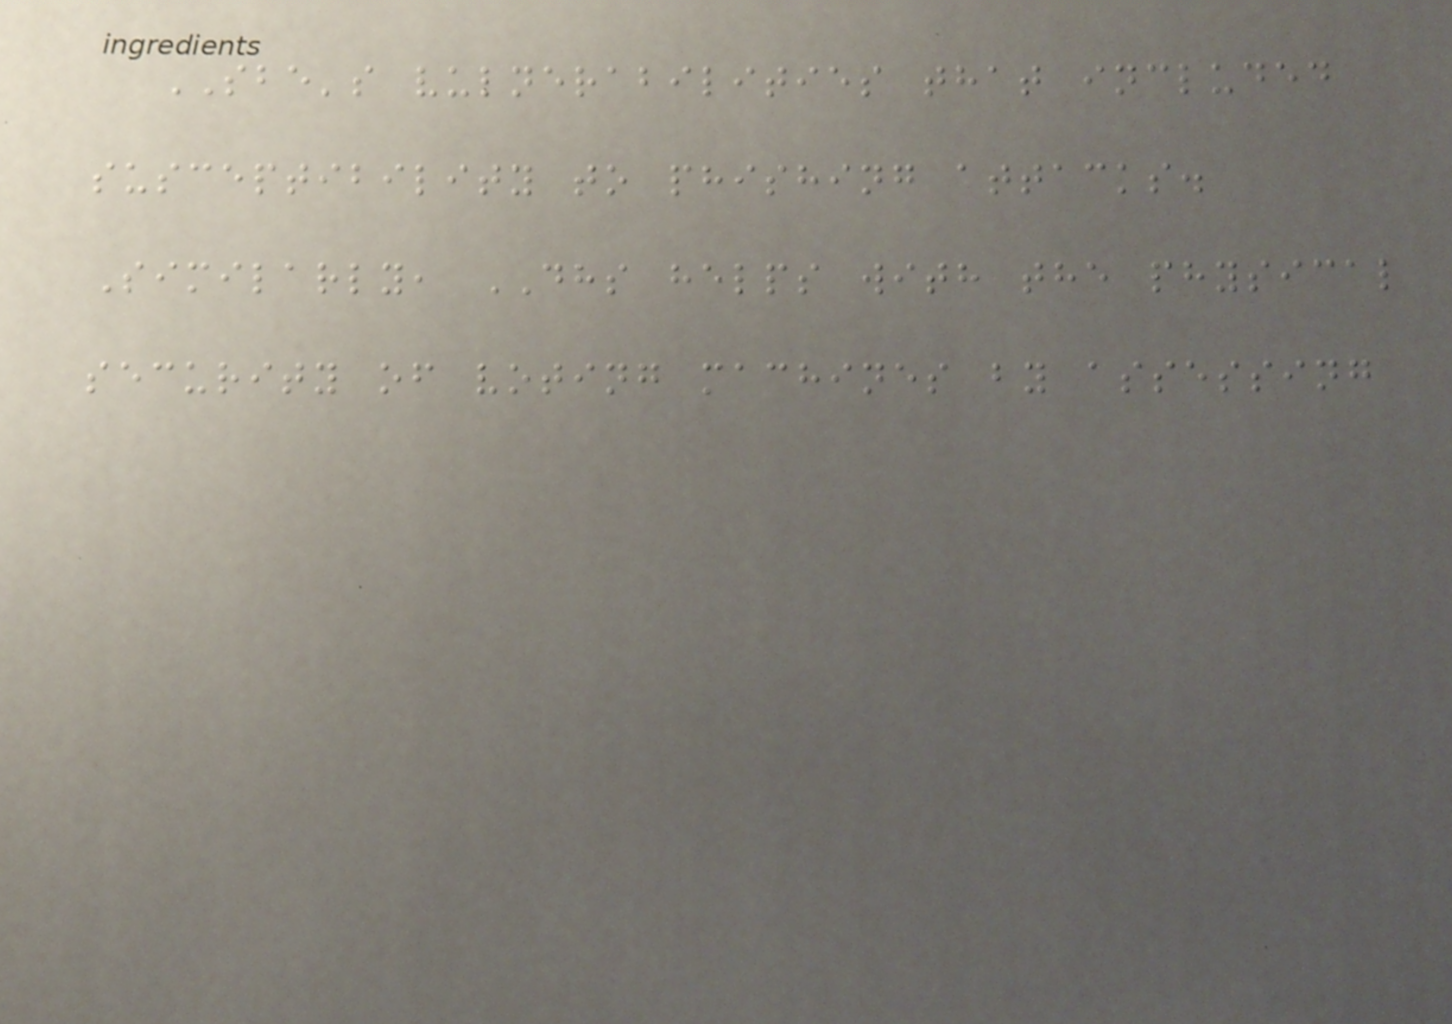SBE's vulnerabilities that included
susceptibility to phishing attacks.
Similarly, DHS helps with the physical
security of voting machines by assessing
